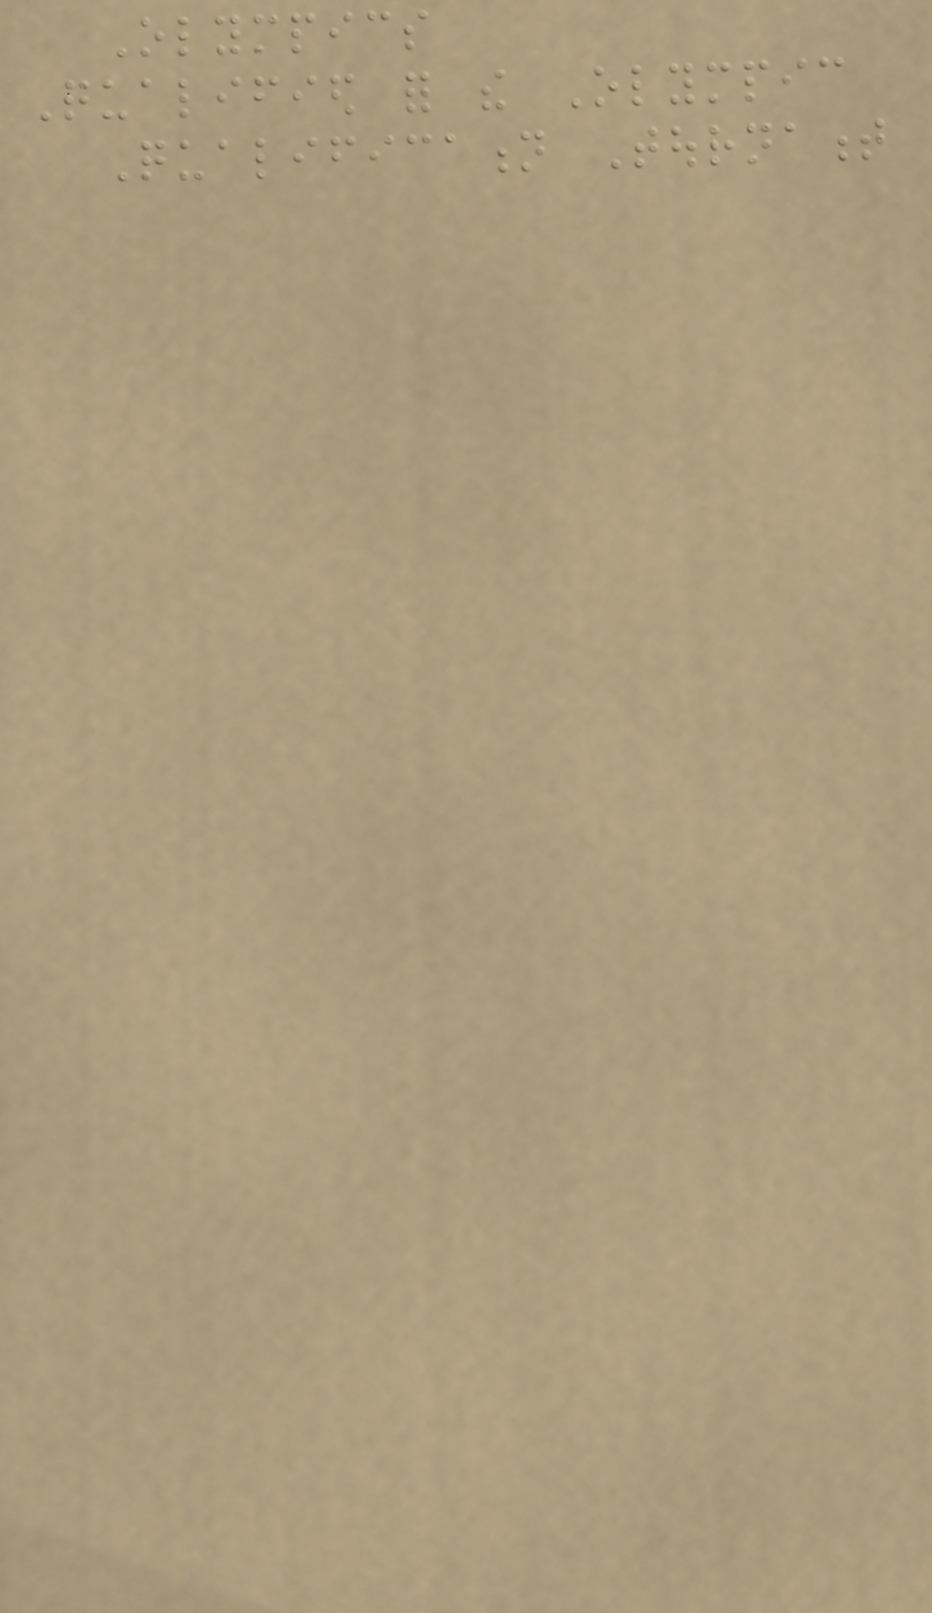Olympics
Qualified for the Olympic
Qualification Tournament
